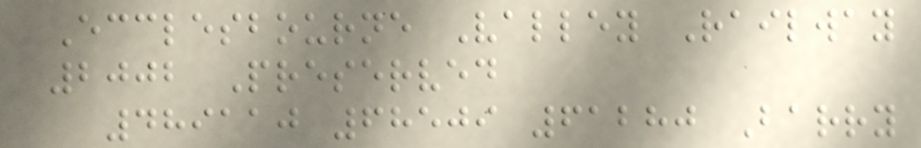Ecclesbourne Valley Railway
2002 Preserved
489110 68509 61280 Barry
